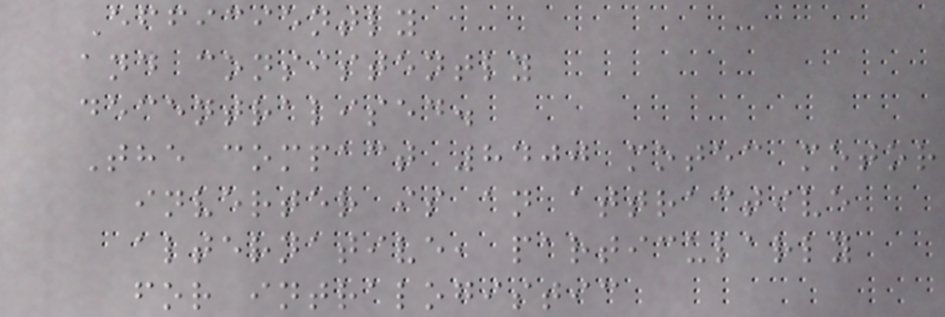Efficiently
and consistently
decentralised.
The compact 8400 motec motor
inverter is an attractive
alternative, particularly
for intralogistic
